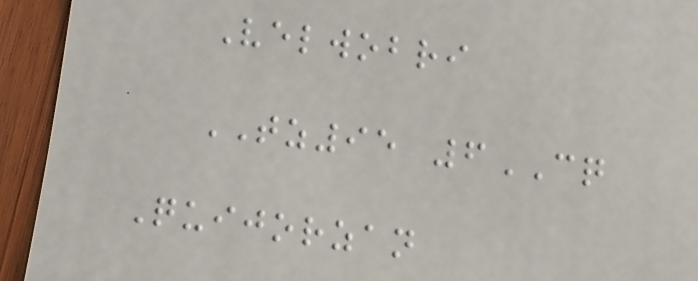Velwobri
TZ95 6CQ
Quijorzan
